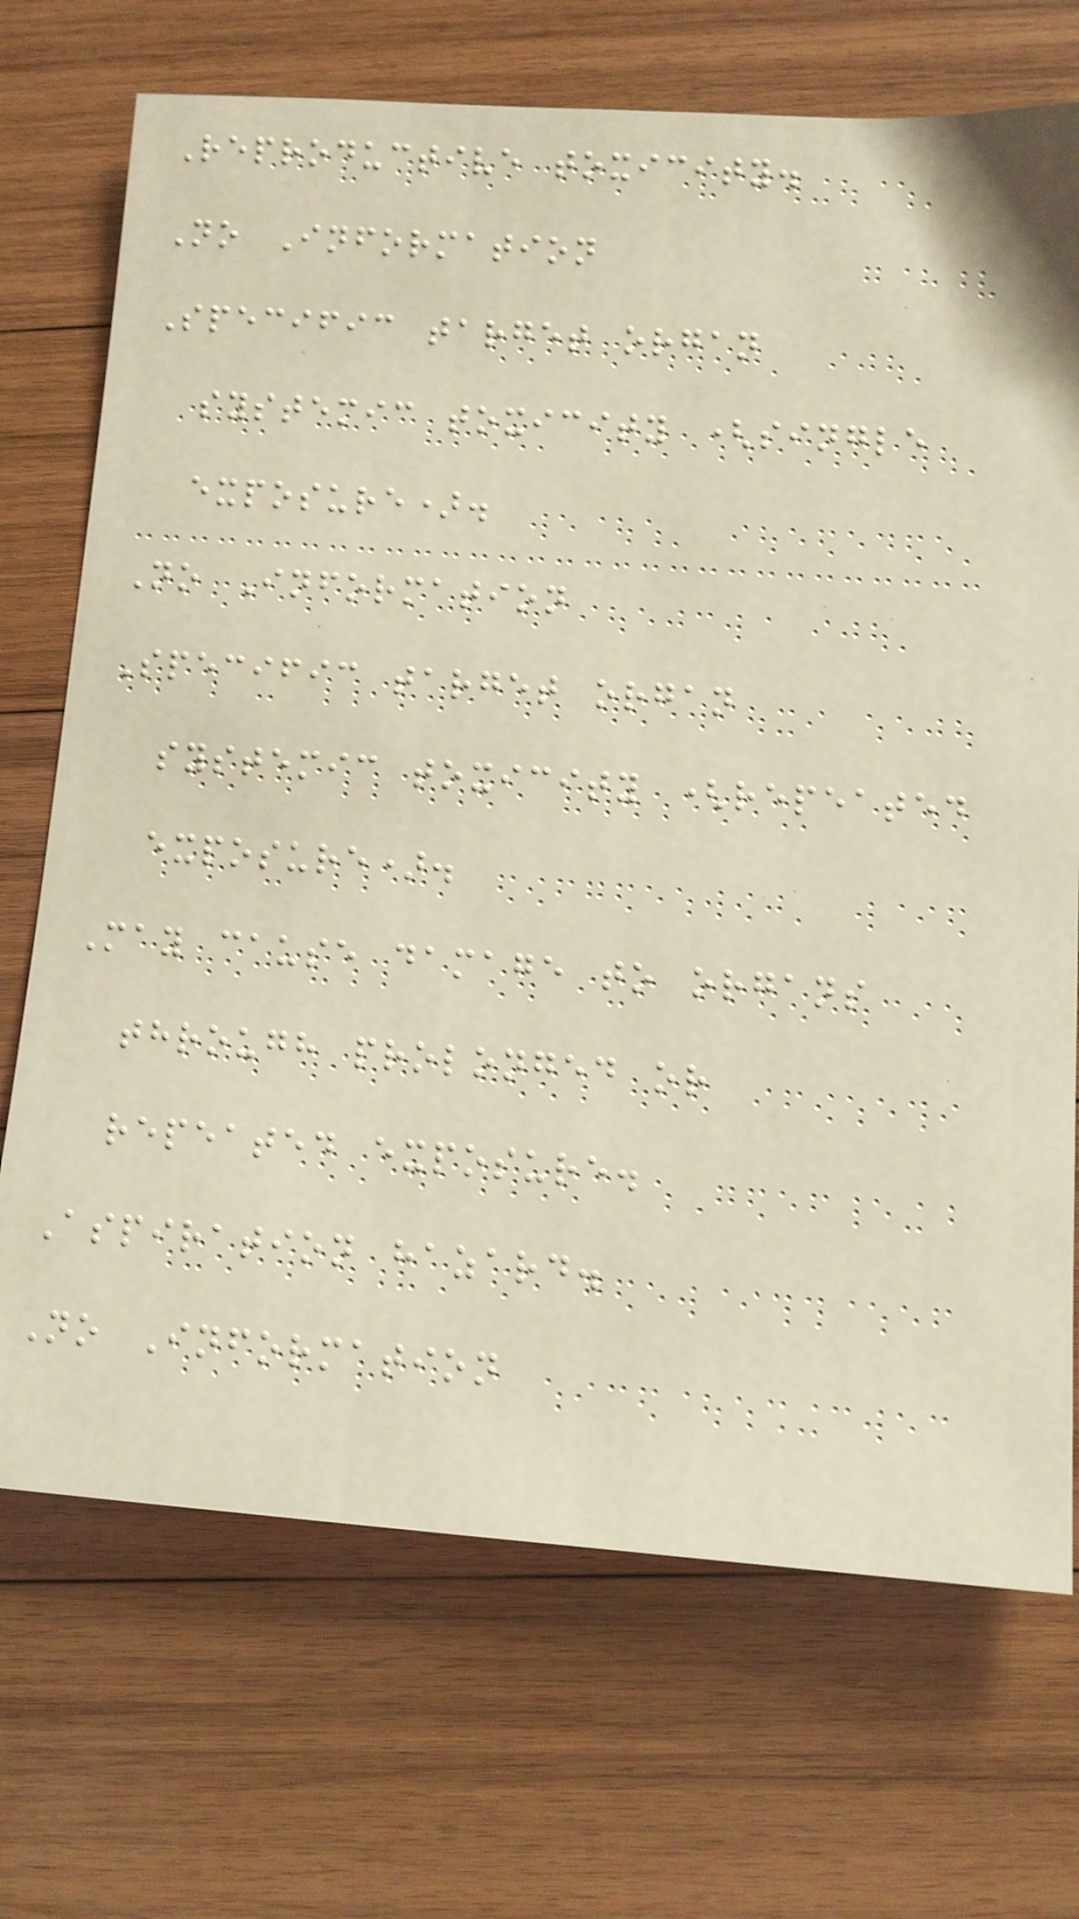Reproductive toxicity.
No Information
Specific target organ
systemic toxicity (single
exposure).
No Information
Specific target organ
systemic toxicity (repeated
exposure).
May cause damage to organs
through prolonged or
repeated exposure.
Aspiration hazard.
No Information
